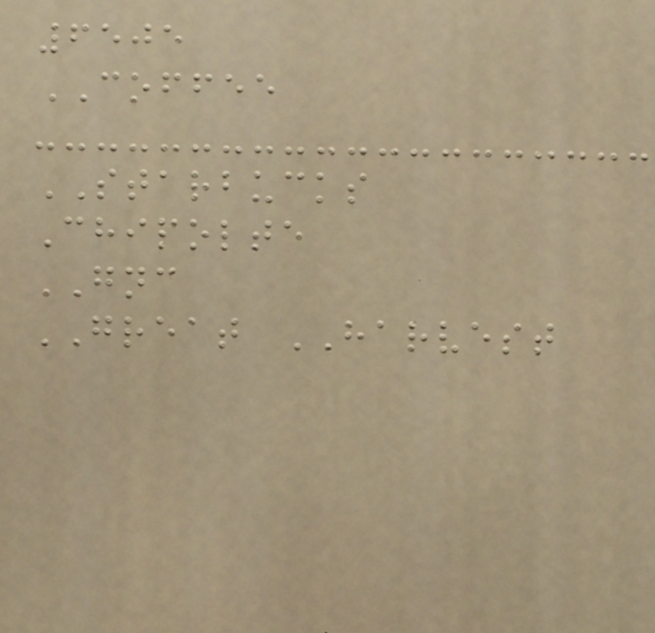6505
COFFEE
STARBUCKS
Chipolte
GNC
GREAT HARVEST
